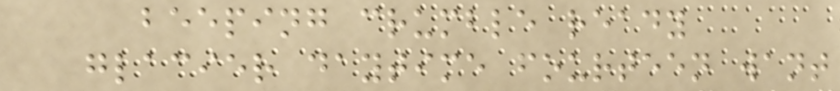beeping crumble ready
glacier daytime fourteen want
